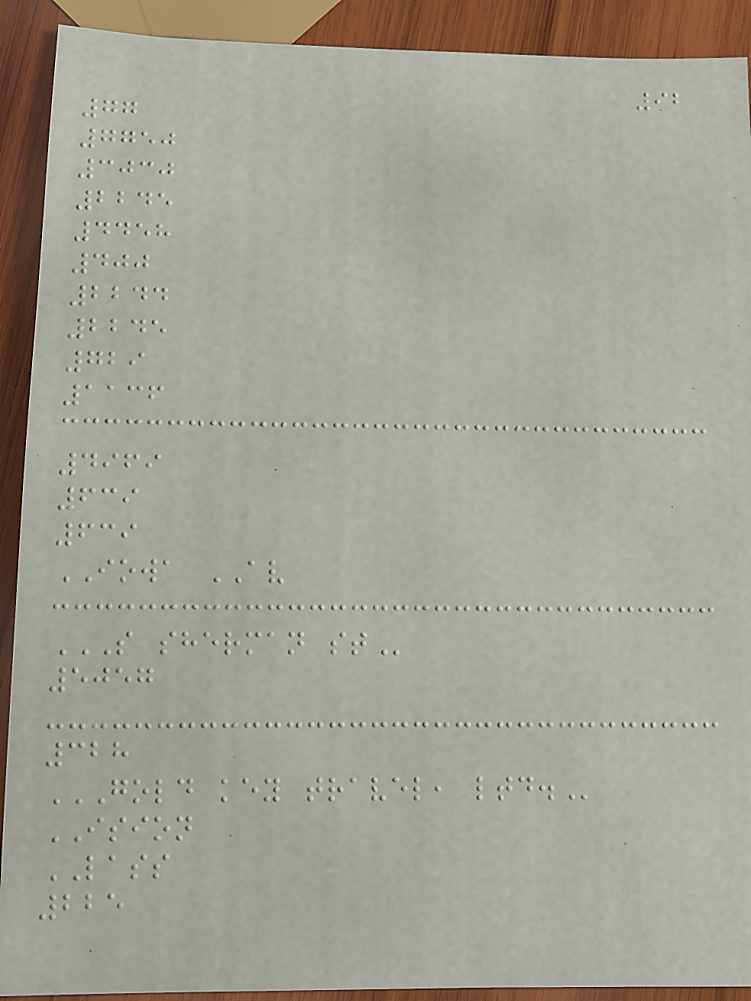92
77
7750
3030
2245
4458
400
2244
2245
729
1136
4969
639
639
IOWA AV
S SHERMAN ST
5057
328
GOLD KEY TRAVEL, LTD.
ISION
LASS
225
